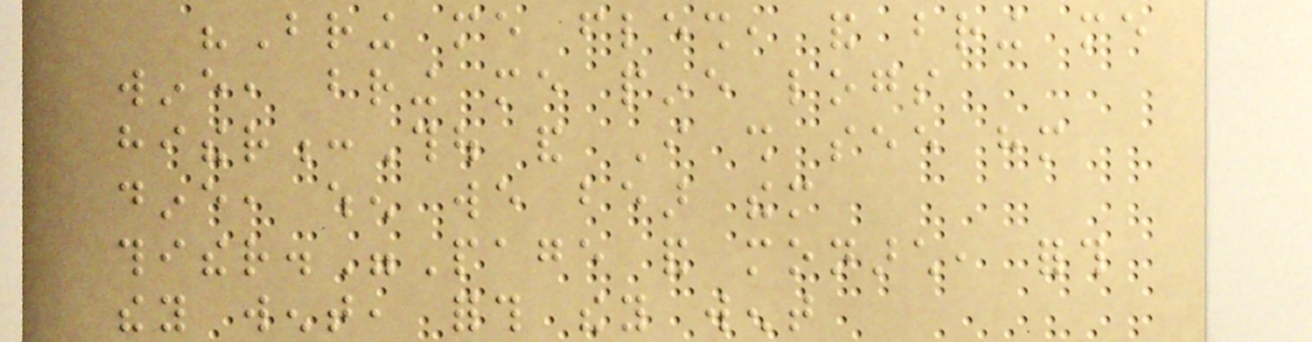"Bring me flesh, and bring me
wine, bring me pine logs
hither:Thou and I shall see him
dine, when we bear them
thither."Page and monarch, forth
they went, forth they went
